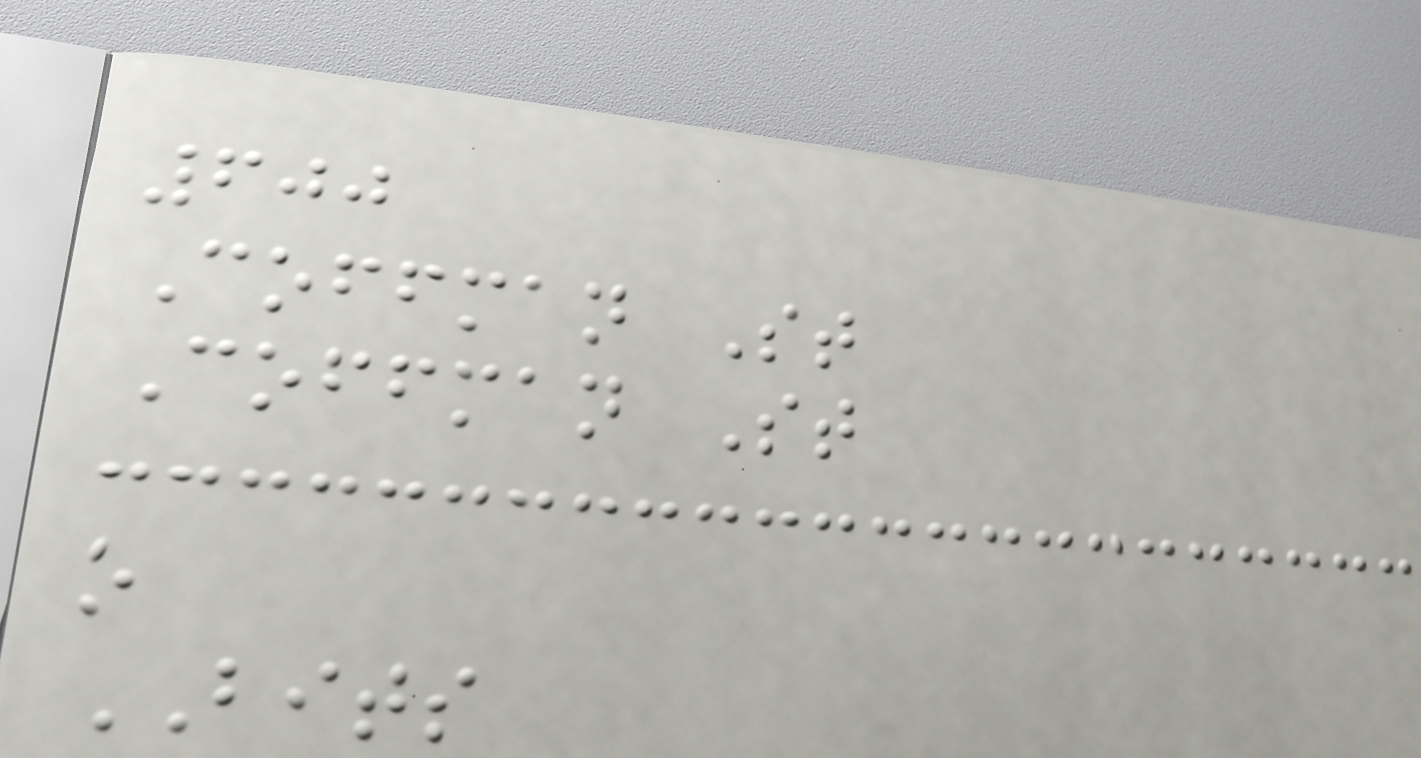600
Coffman St
Coffman St
o
BITS
